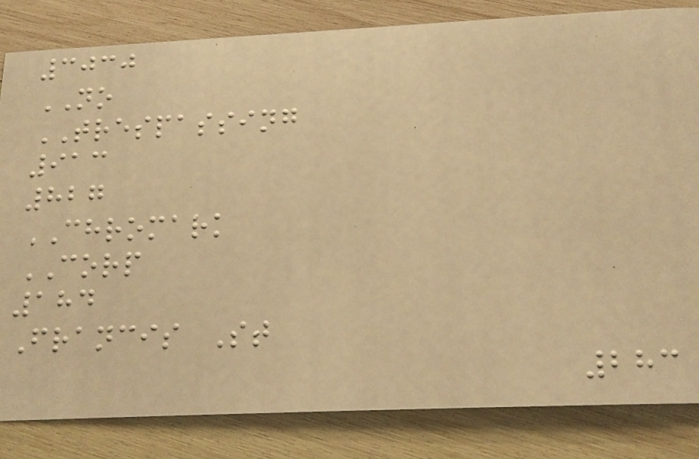3030
NO
TRESPASSING
913
827
CHROMARK
CORP
184
Francis St
283
